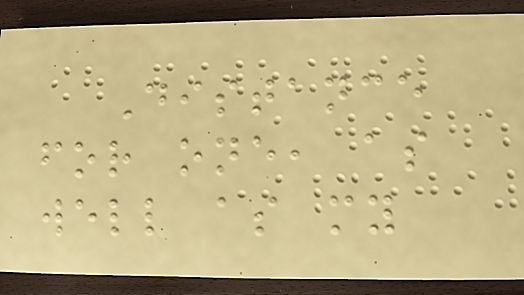Distance
for one, as
well as my
